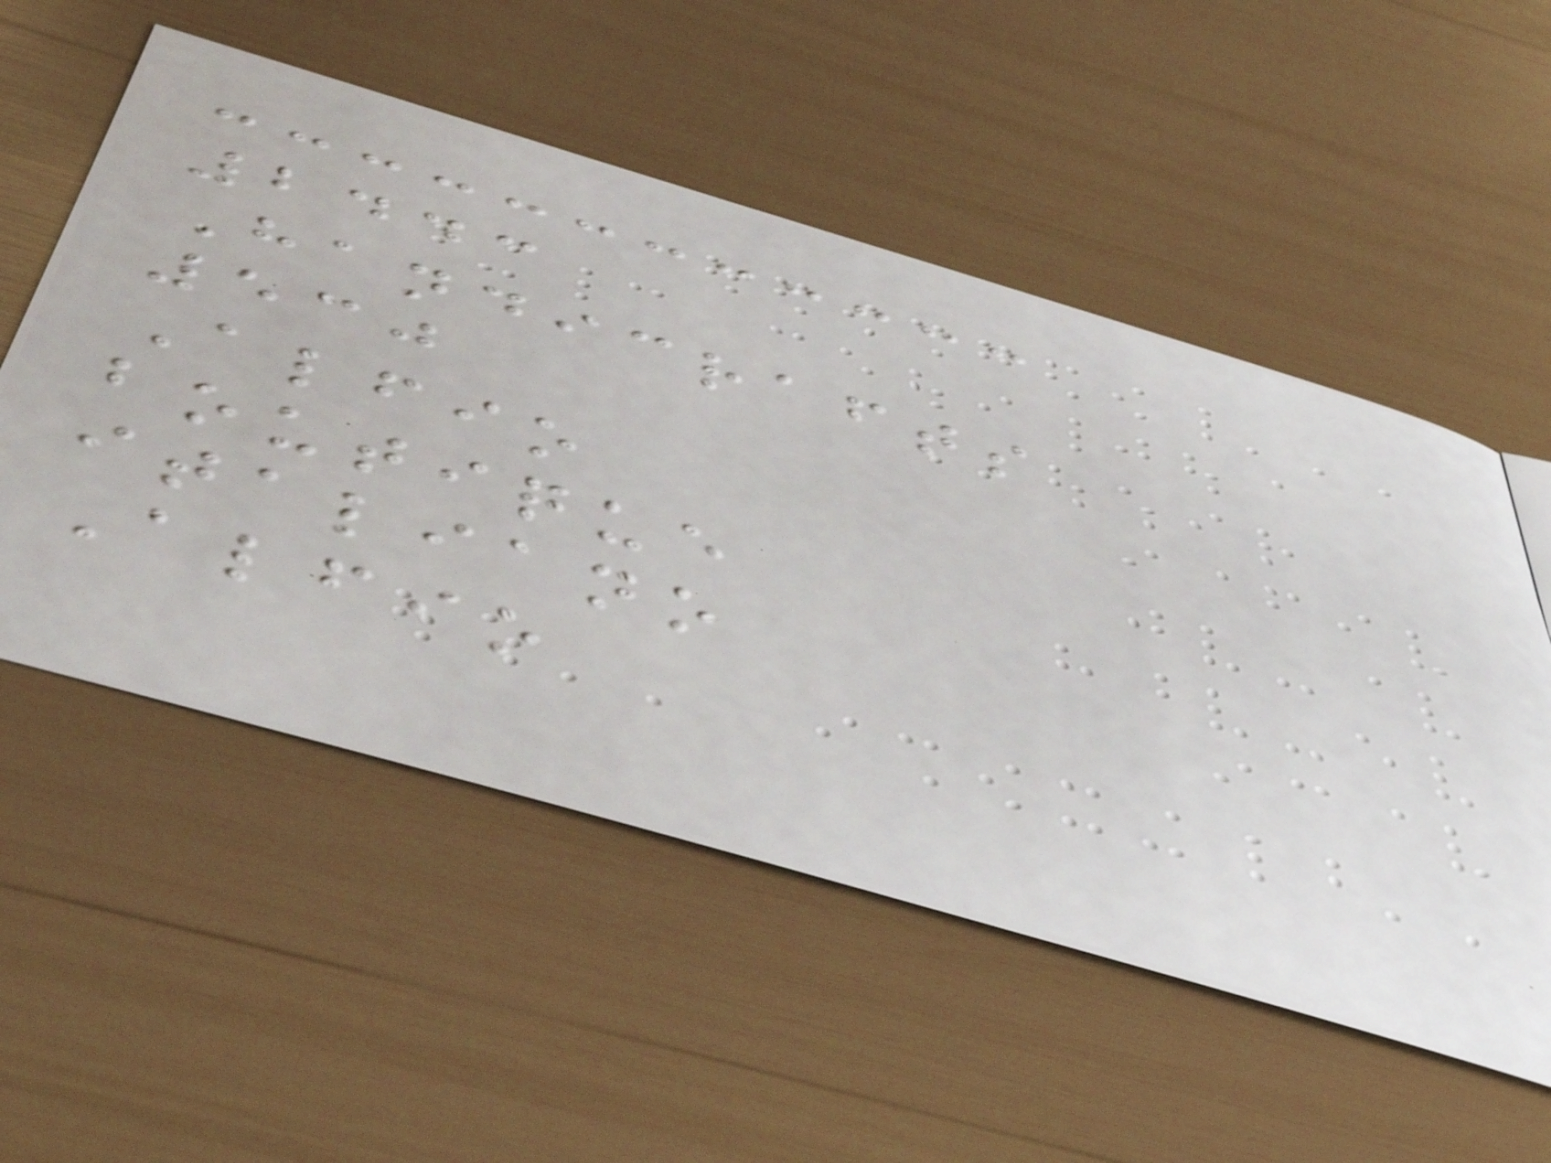2443
Handicrafts
530
Alfio
boutique
italiano
Alfio
